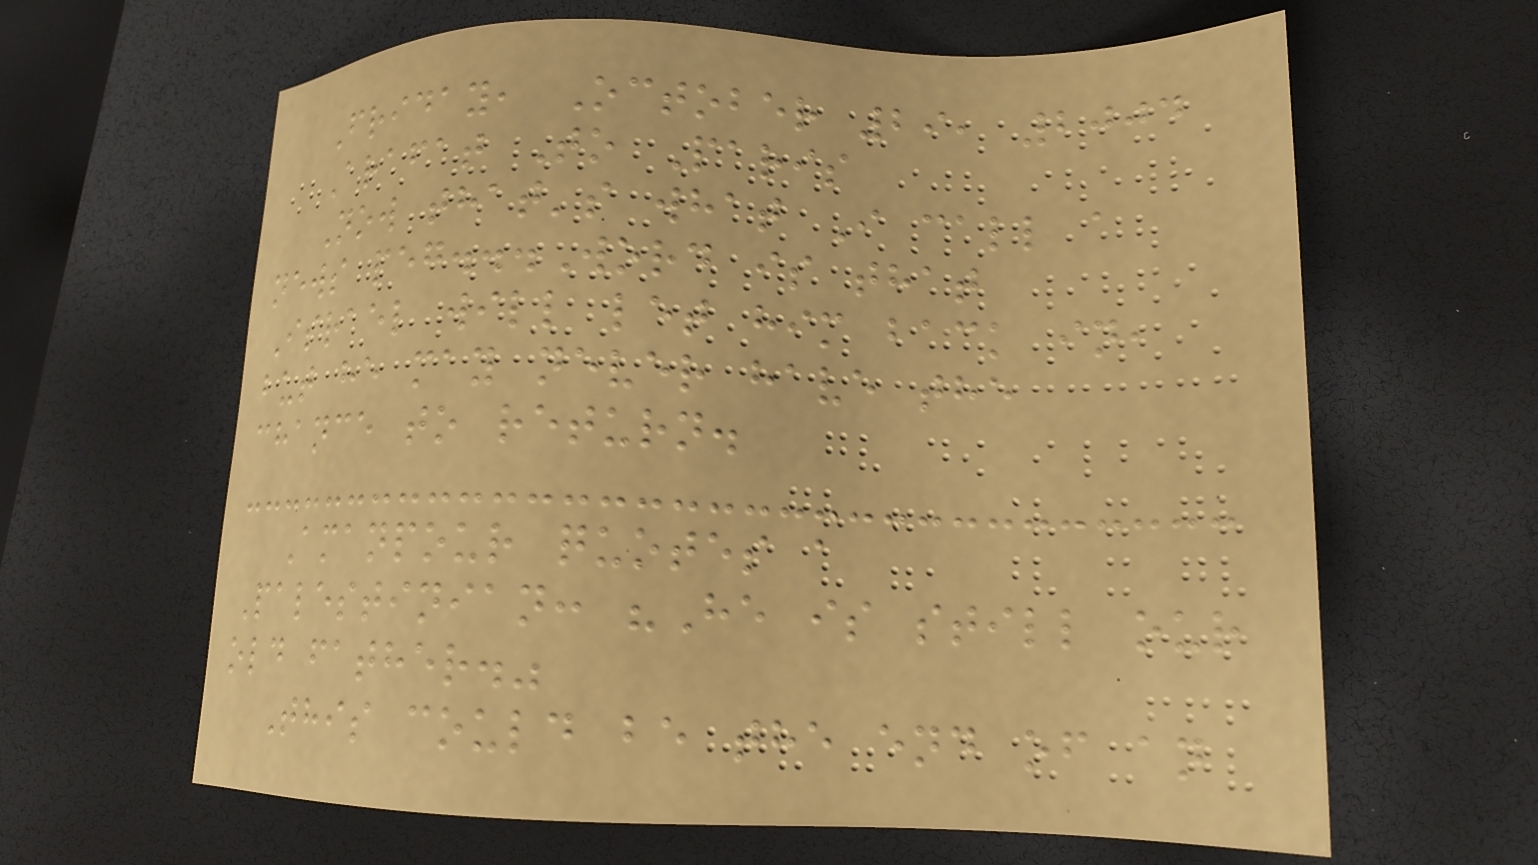Friday, October 29, 2004
Arafat To Paris
Now that's what I call a
news peg...Word is that
Israel will let him back in,
but he may never have the
chance to return.
Amanpour quotes a
Palestinian: "He is still our
old father."
This could be the end of an
